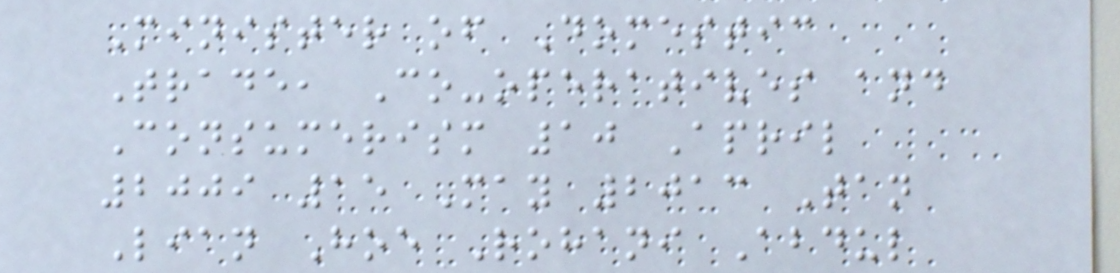Minister of Domestic
Trade, Co-operatives and
Consumerism 10 April
2009 15 May 2013 Tan
Lian Hoe Rohani Abdul
